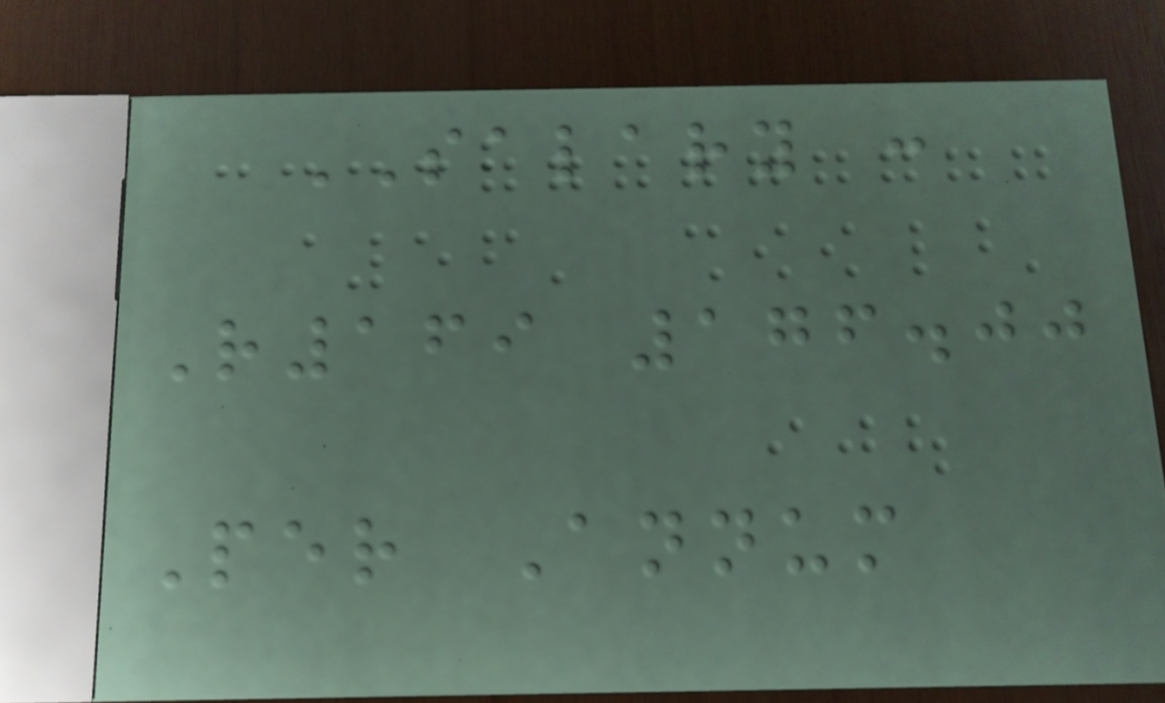SALARY :
R169 176.00
Per Annum
